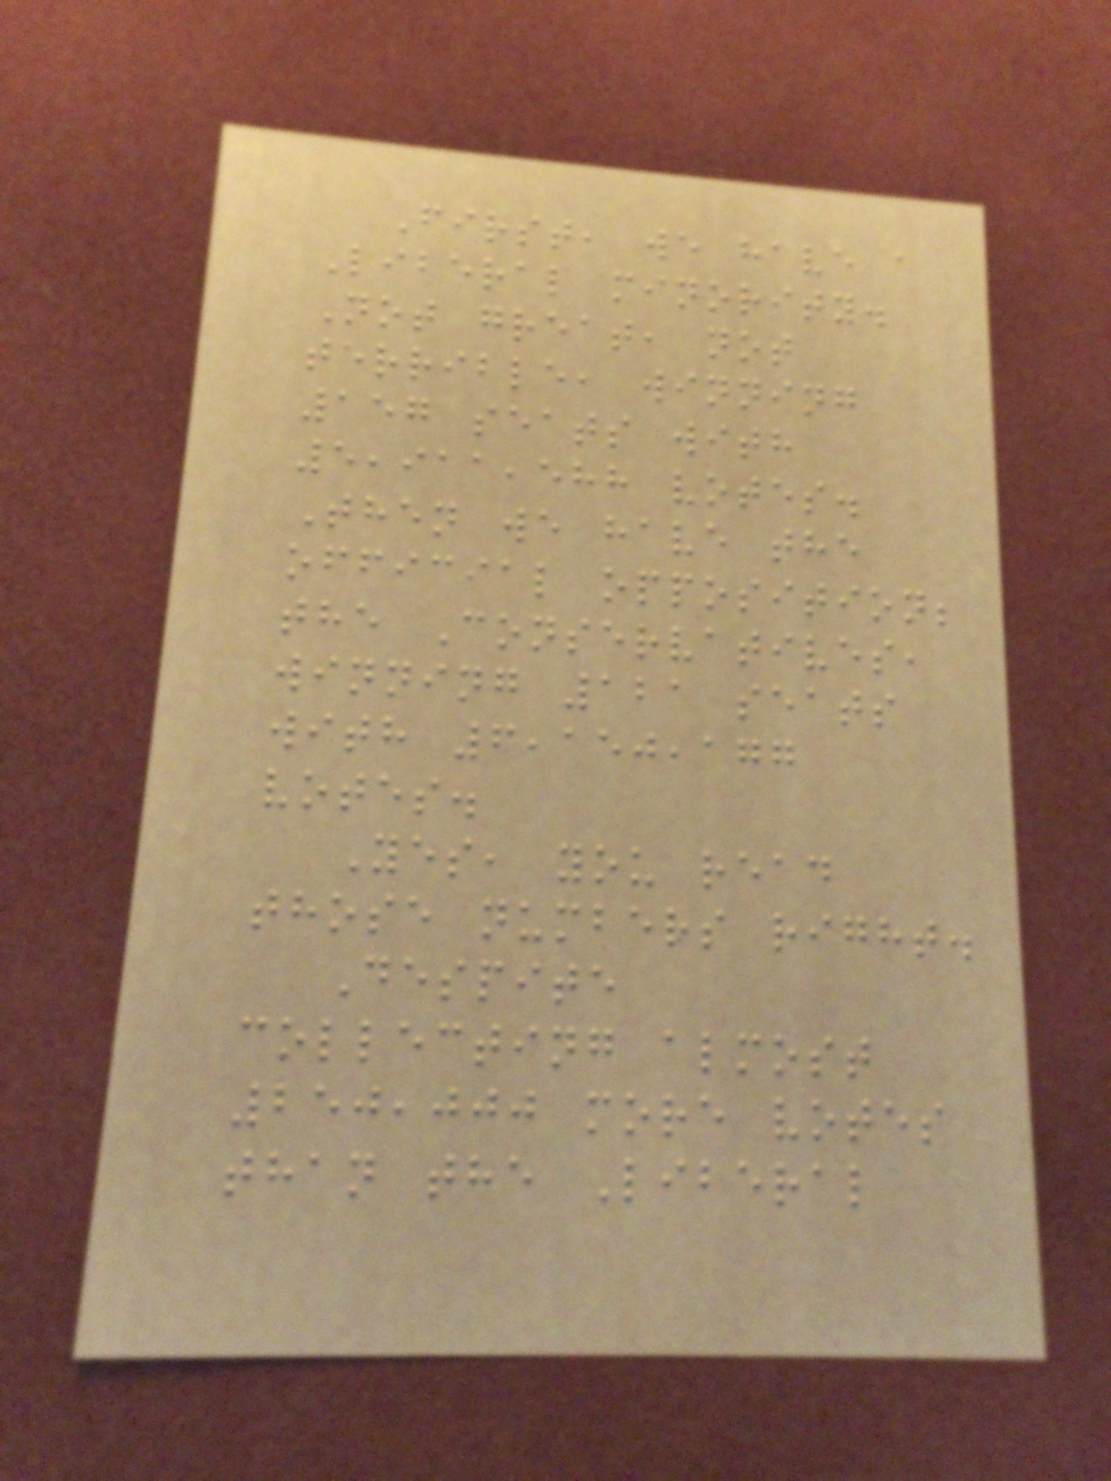First, we have a
Liberal minority.
Not great, not
terrible, winning
157 seats with
5,911,588 votes.
Then we have the
official opposition;
the Conservatives,
winning 121 seats
with 6,150,177
votes.
Yes, you read
those numbers right.
Despite
collecting almost
250,000 more votes
than the Liberal
